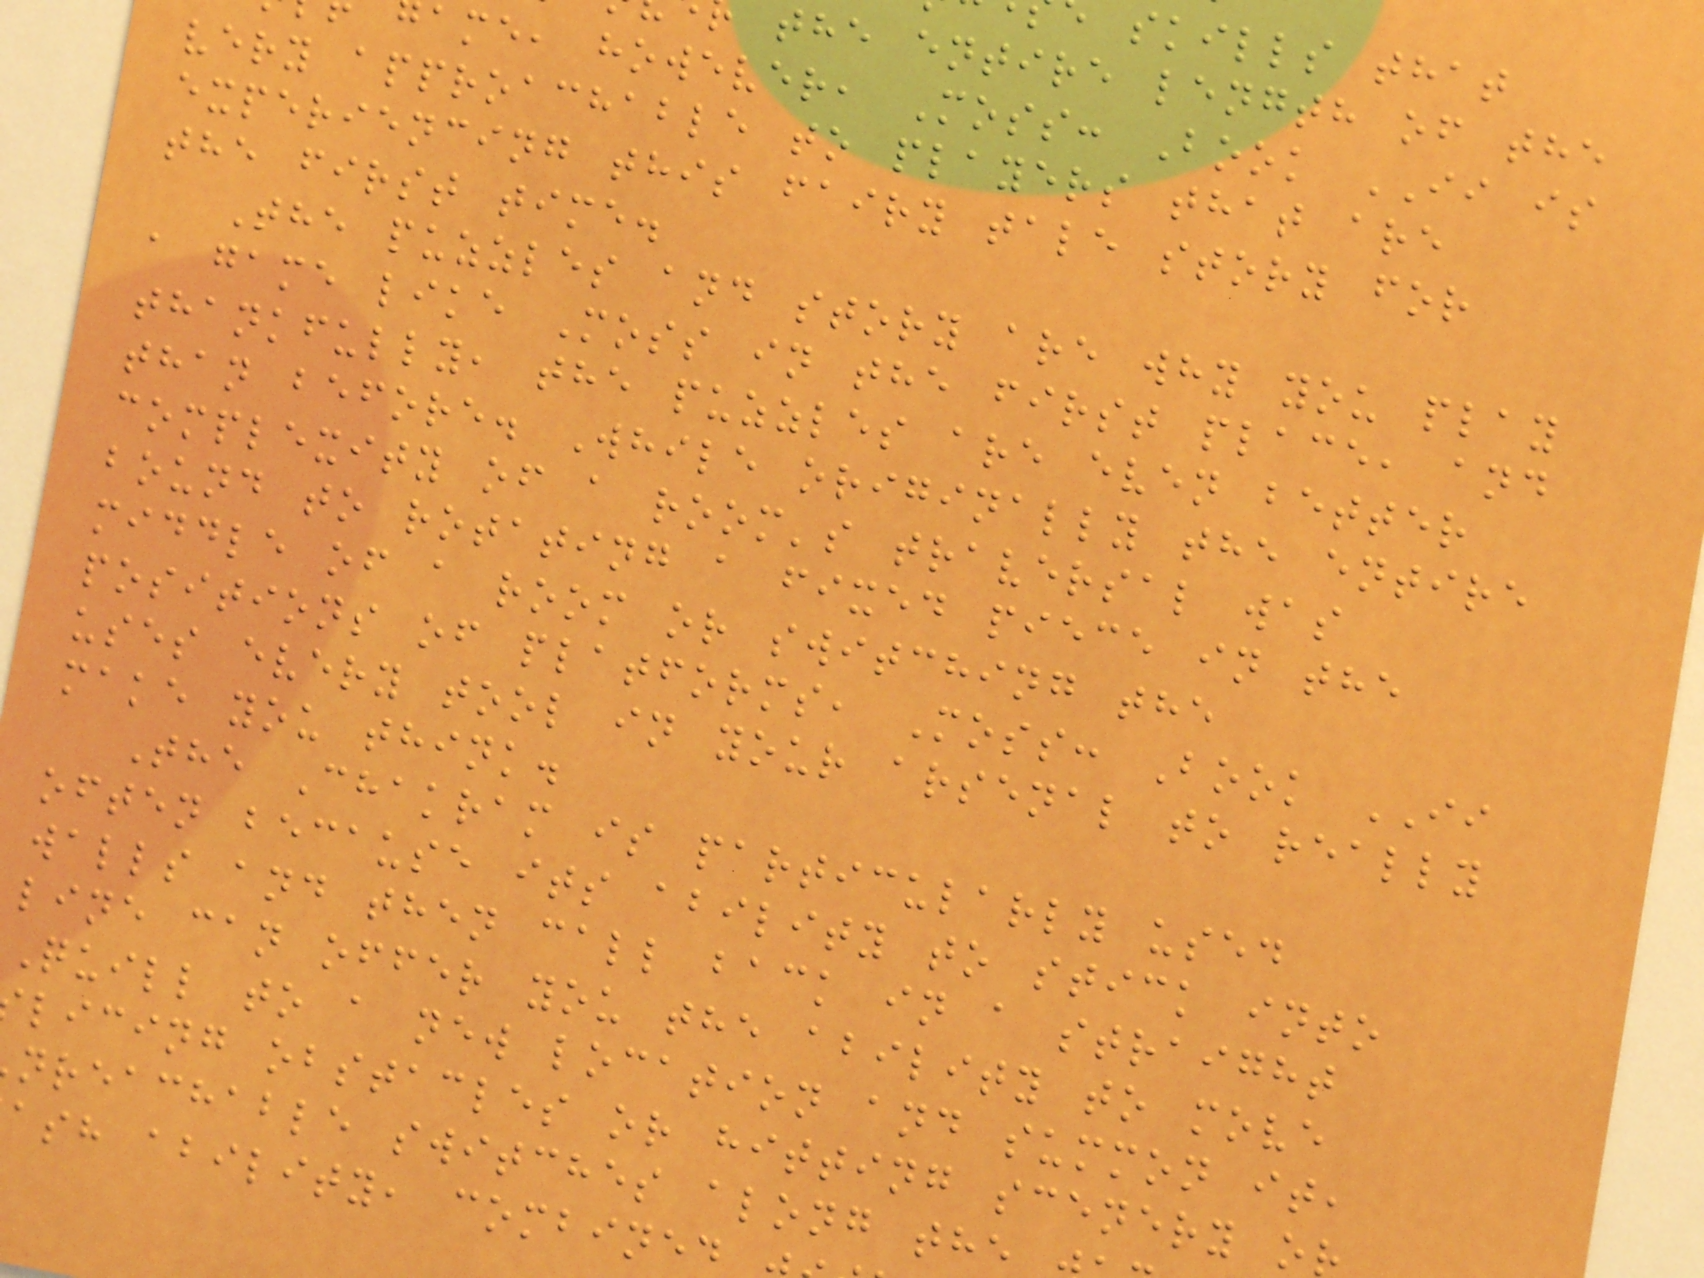skills that
the entire length of the
ame, however, Moss: Book II is
very approachable to players that are
experiencing this fairy tale story for
the first time.
The puzzles and story are why you play
a game like Moss in the first place, and
thankfully, the puzzles are even better
than before. While originally the entire
complexity of a room's traversal was
bound to rotating a fixed piece in the
middle of a room or switching the
positions of platforms, Moss: Book II
uses every tool in your arsenal to really
make you think.
The Chakram is particularly used
often because its ability to stick into
walls and then call back in a straight
line can offer you the ability to move
Quill to a new location and summon it,
licing obstacles or hitting scenery o
nreachable switches along the
ash ability, combined
